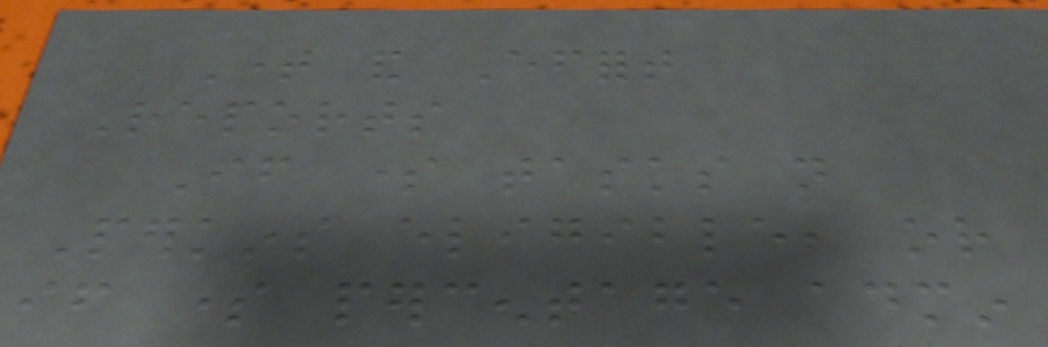Time and Effort
Reports
If some tasks not
Perkins eligible, or
if some percentage admin
